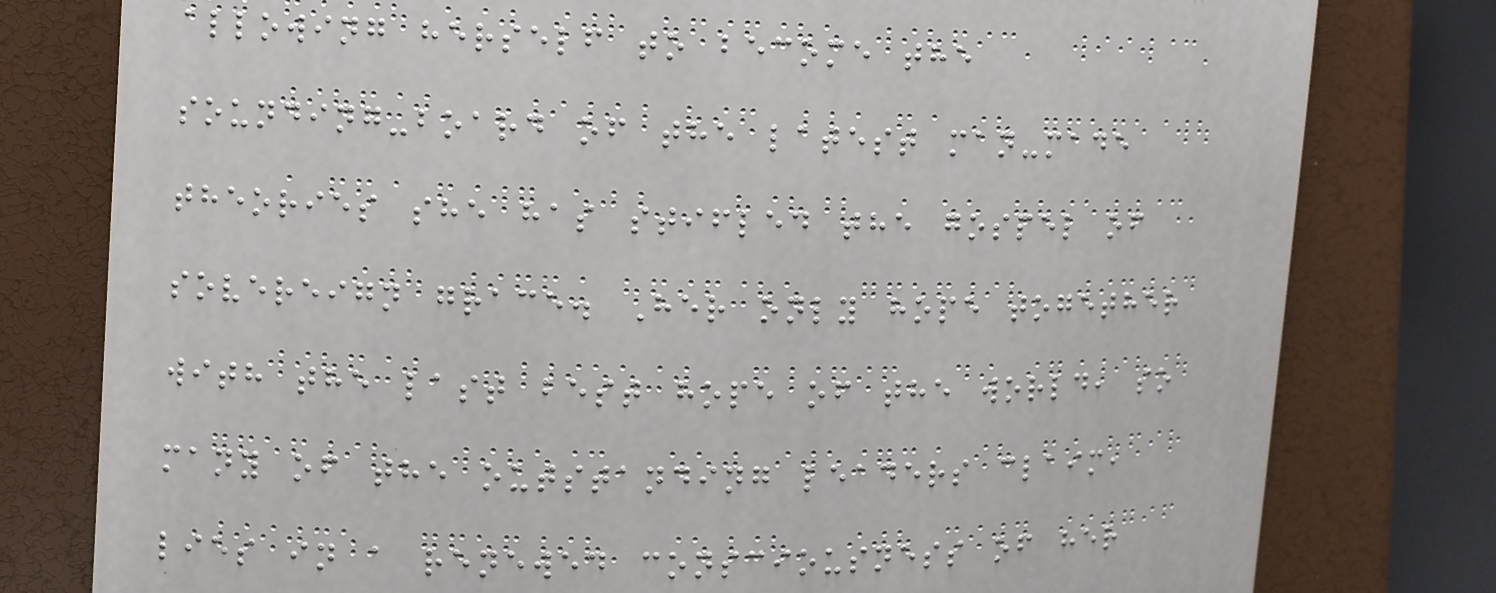allowing herself to become the
sounding-board of the latest man-made
theories she has stifled the gospel of
sovereign grace. Her only hope together
with the last best hope of the world, so
many of the outstanding leaders claim,
lies in a renewed consciousness of her
